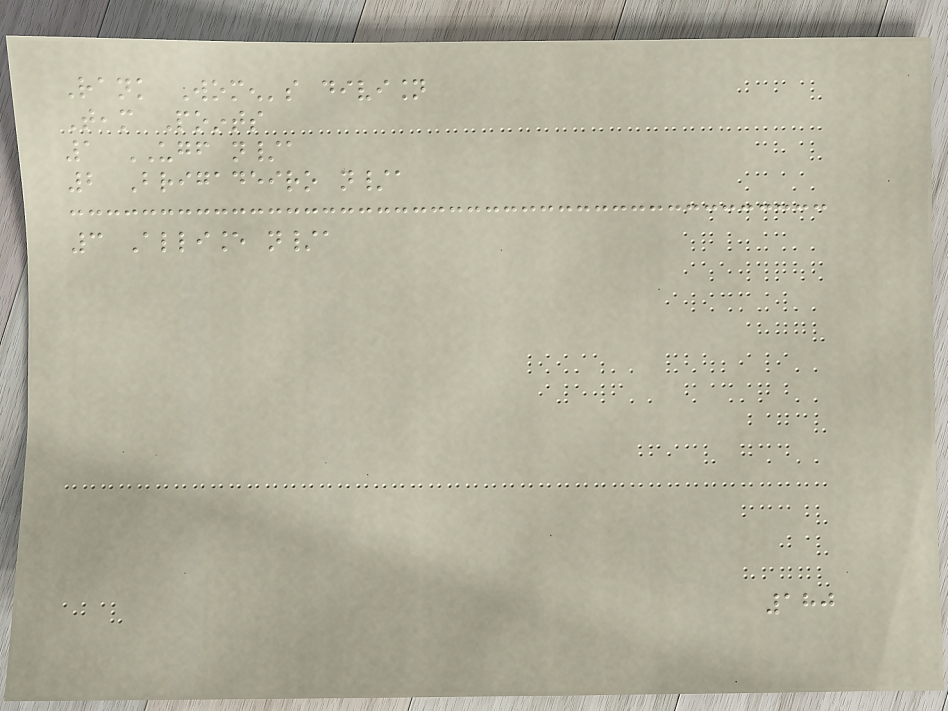Rank Women's division
Team Points
1 UGF n/a
2 Brigadeiro n/a
3 Alliance n/a
180
